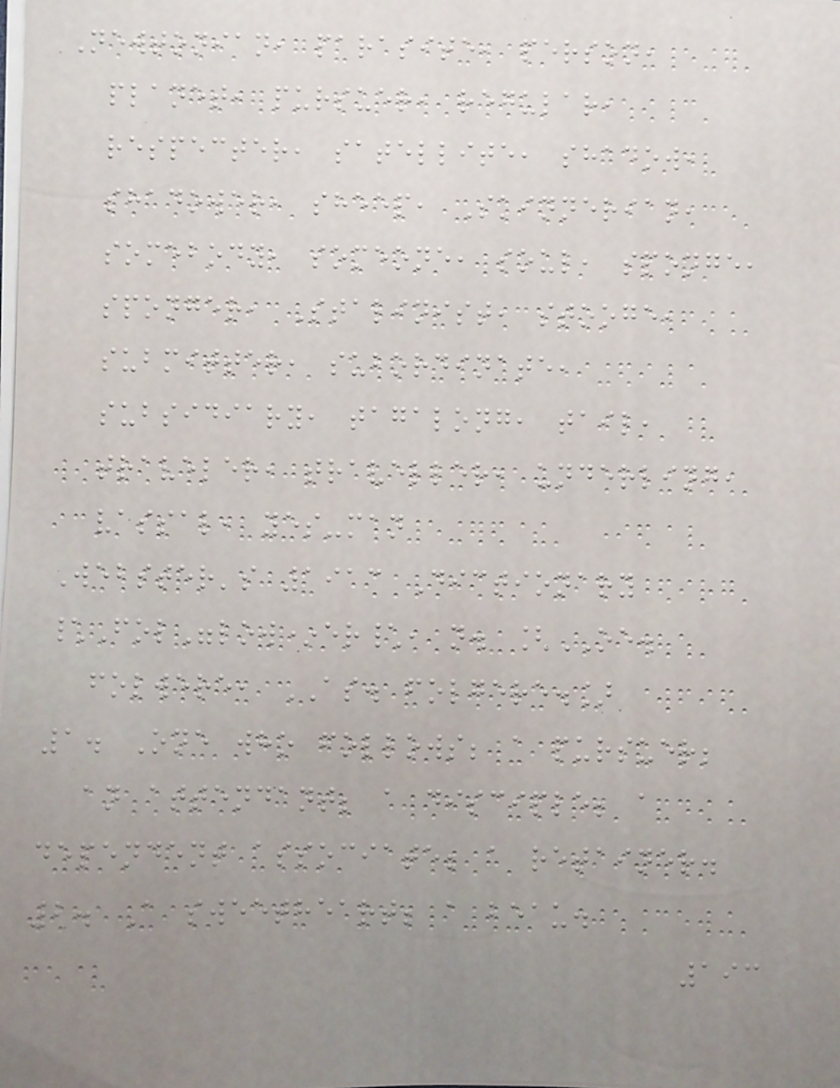Newtonian, parasite, person,
planet, pursuer, regular,
respecter, satellite, shadow,
shadower, sheep, Skinnerian,
somebody, someone, soul, sponge,
sponger, Stalinist, stooge,
submitter, subordinate,
subsidiary, tagalong, tail,
traveler, traveller, underling,
vassal, yes-man
Webster's 1913 Dictionary
\Fol"low*er\, n. [OE.
folwere, AS. folgere.]
1. One who follows; a pursuer;
an attendant; a disciple; a
dependent associate; a retainer.
2. A sweetheart; a beau.
193
